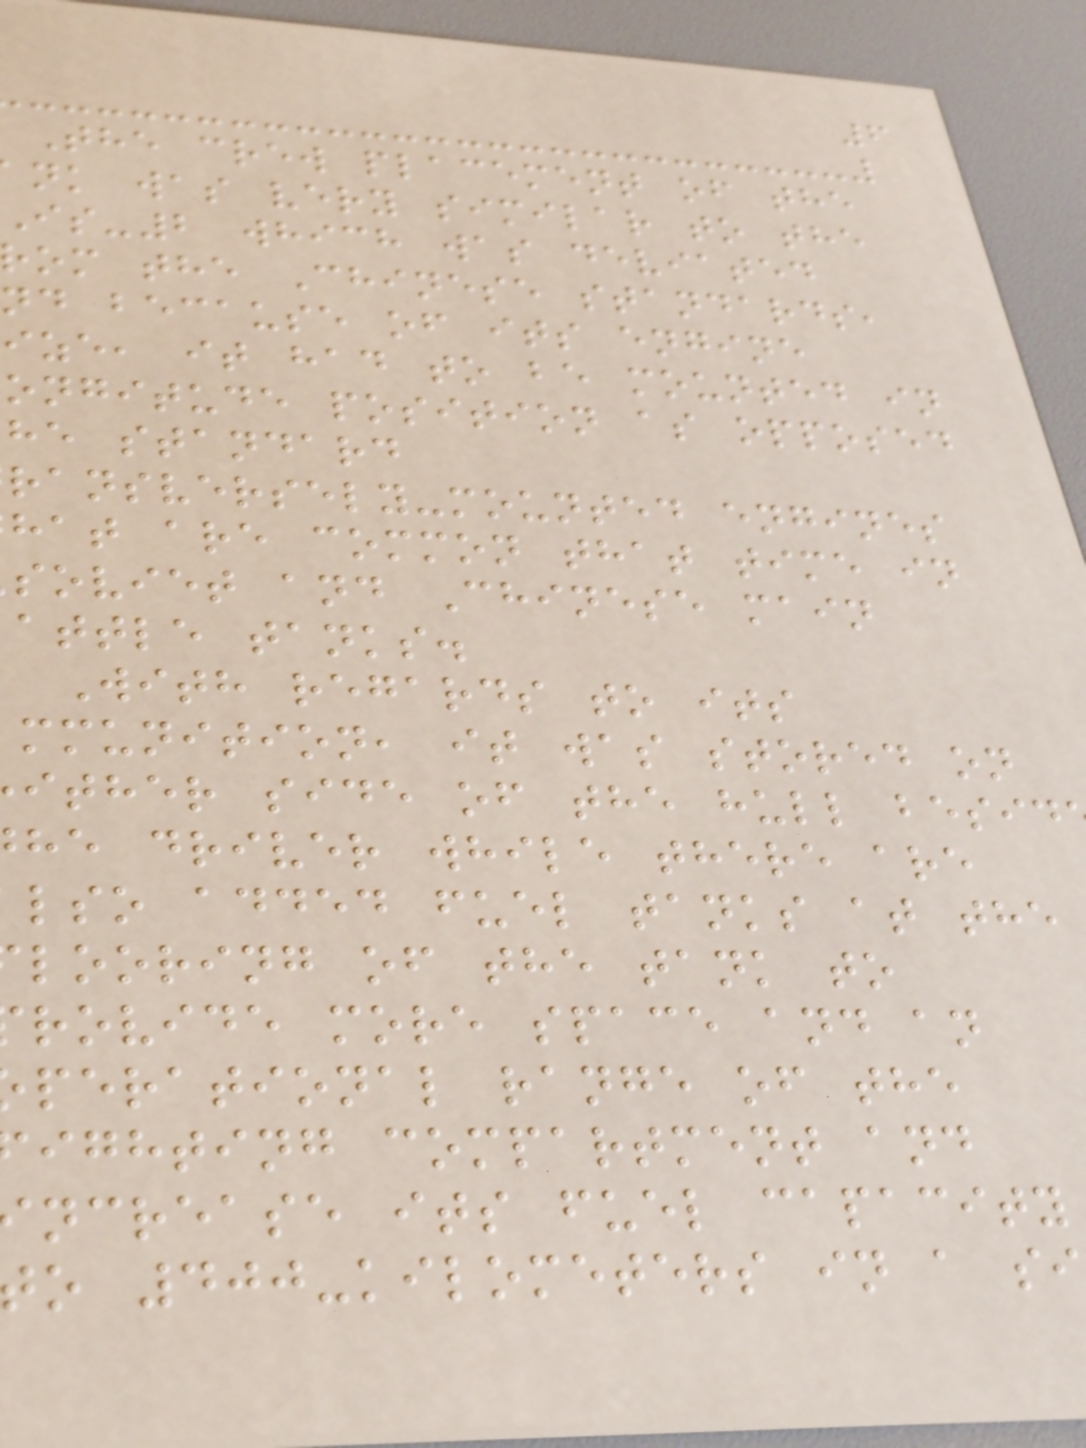6
The crew placement of the
nk was very similar to the
is-2 which was deviated
rom the Chinese standards,
nd because of its engine
ize, it had to be mounted in
ongitude position as opposed
he standard
ransversely-mounted engines
hat are common that time in
soviet and Chinese main
attle tanks.
With regards to its
mmunition, it was stored on
ither side of the hull besid
he driver while there are
lso added fuel tanks at the
looring of the tank to
rovide more space and an
perational range of the
ighting compartment and
ncrease its fuel capacity
o 400-kilometers in a si
